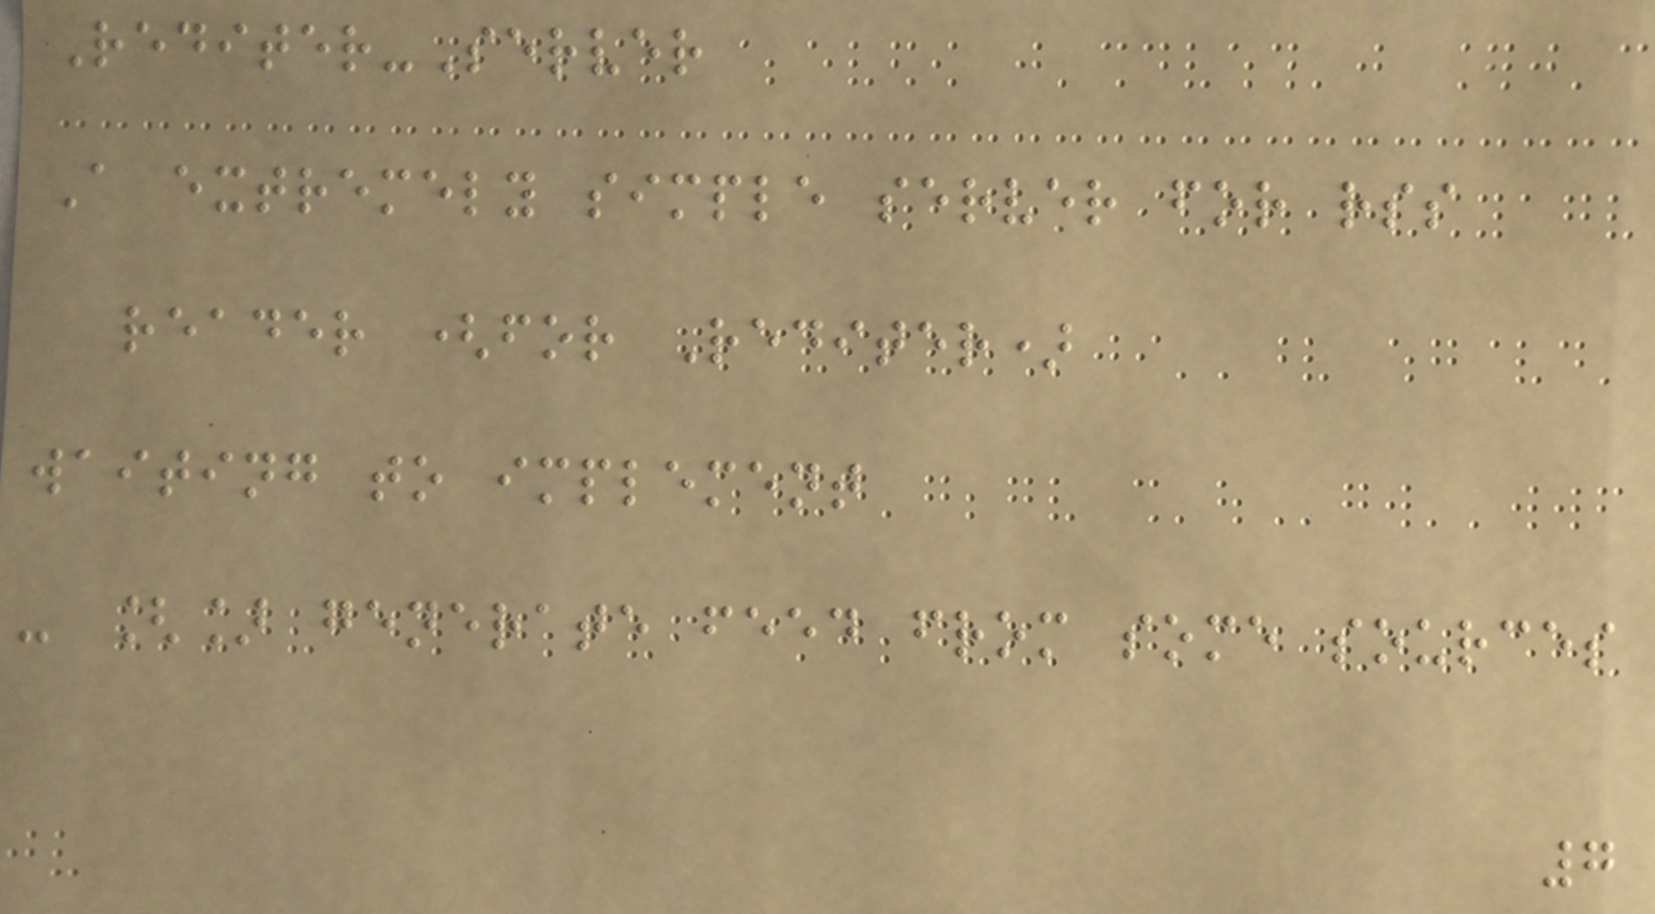Rediter-Server
A extremely simple server for rss
reader (for Rediter)
waiting to implement
- [] generate feed from some sources
7
